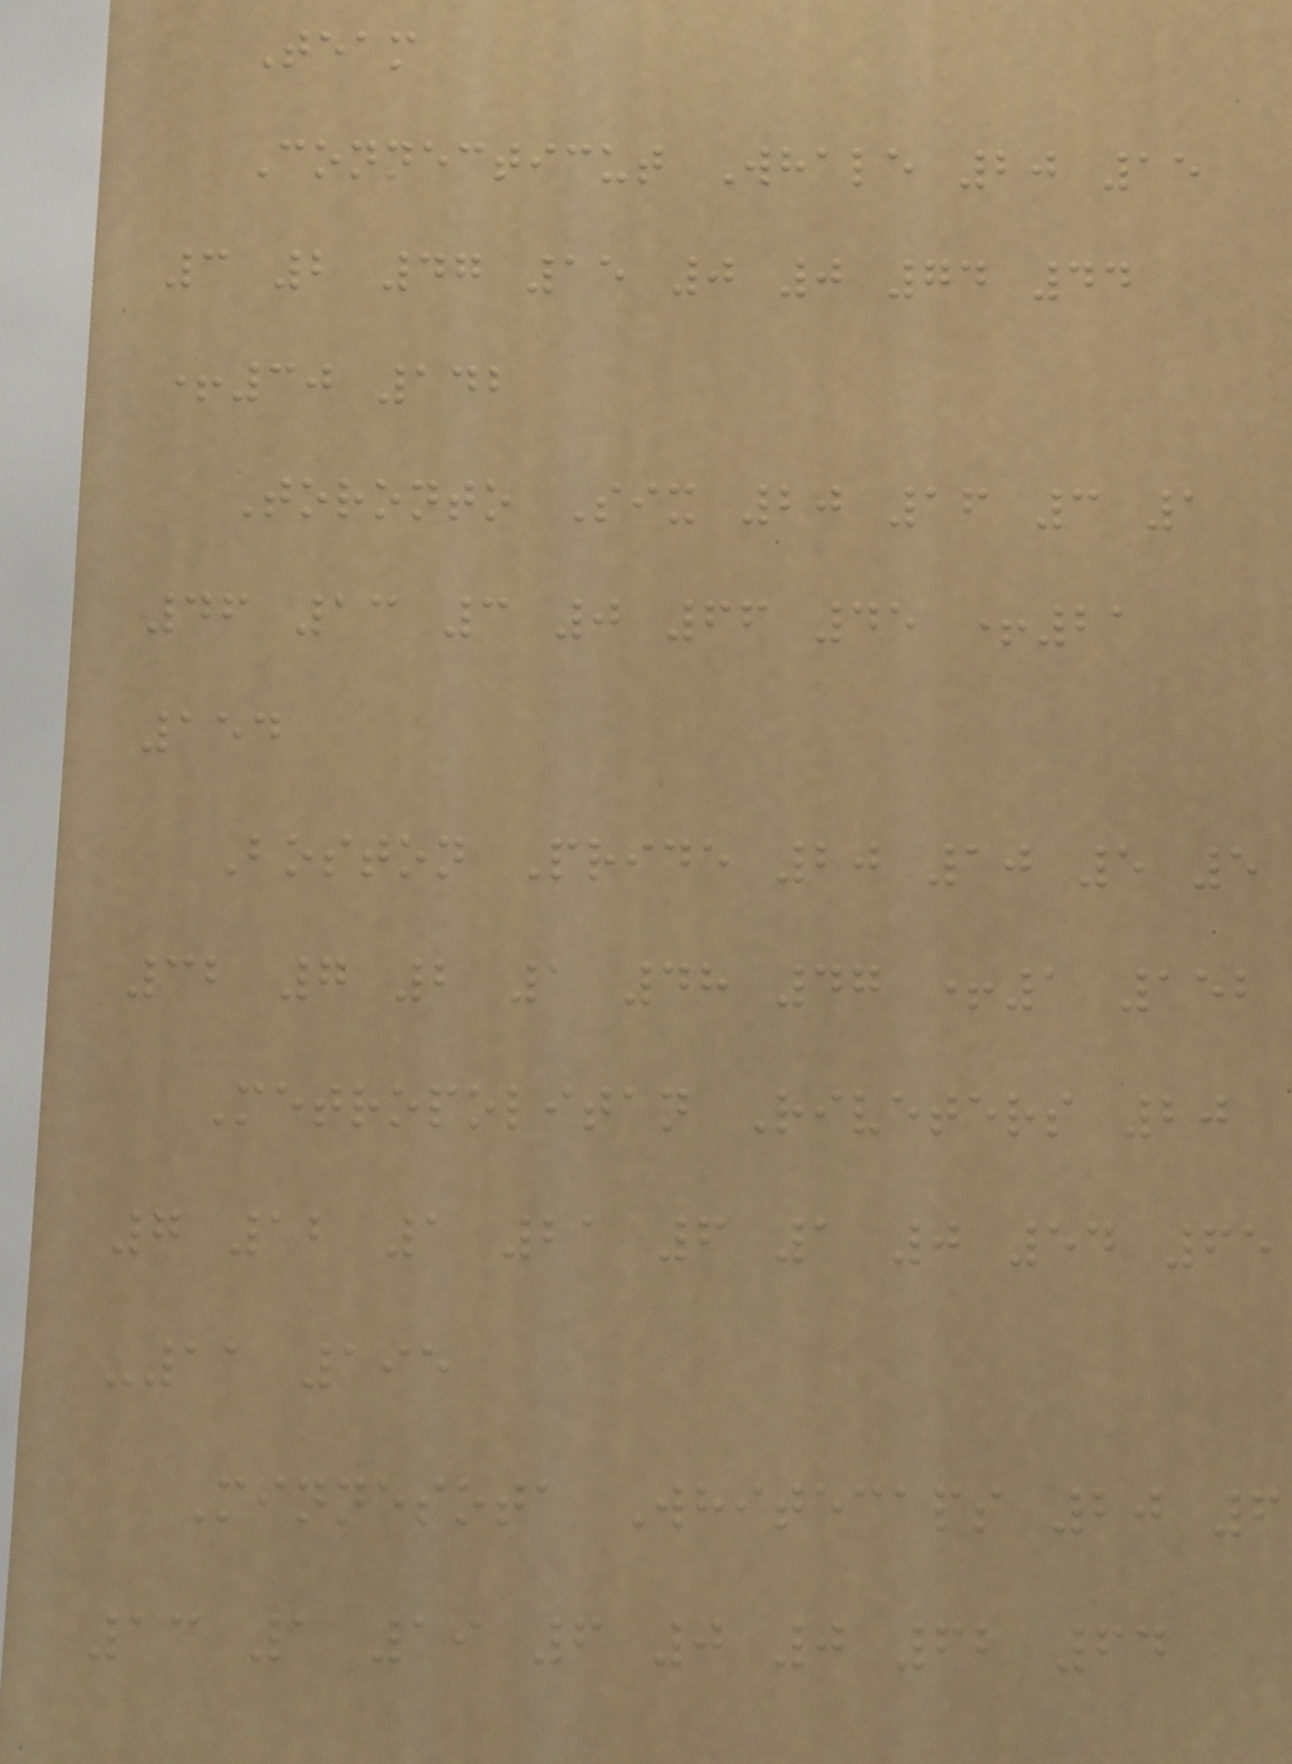Team
Connecticut Whale 20 15
3 2 47 15 0 0 74 44
+30 142
Toronto Six 20 16 3 1
46 13 3 0 66 45 +21
154
Boston Pride 20 10 5 5
32 7 2 1 48 47 +1 152
Metropolitan Riveters 20
7 12 1 21 6 1 0 54 65
-11 195
Minnesota Whitecaps 20 6
13 1 19 6 0 0 62 64
